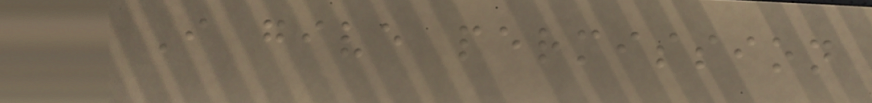I give permission
